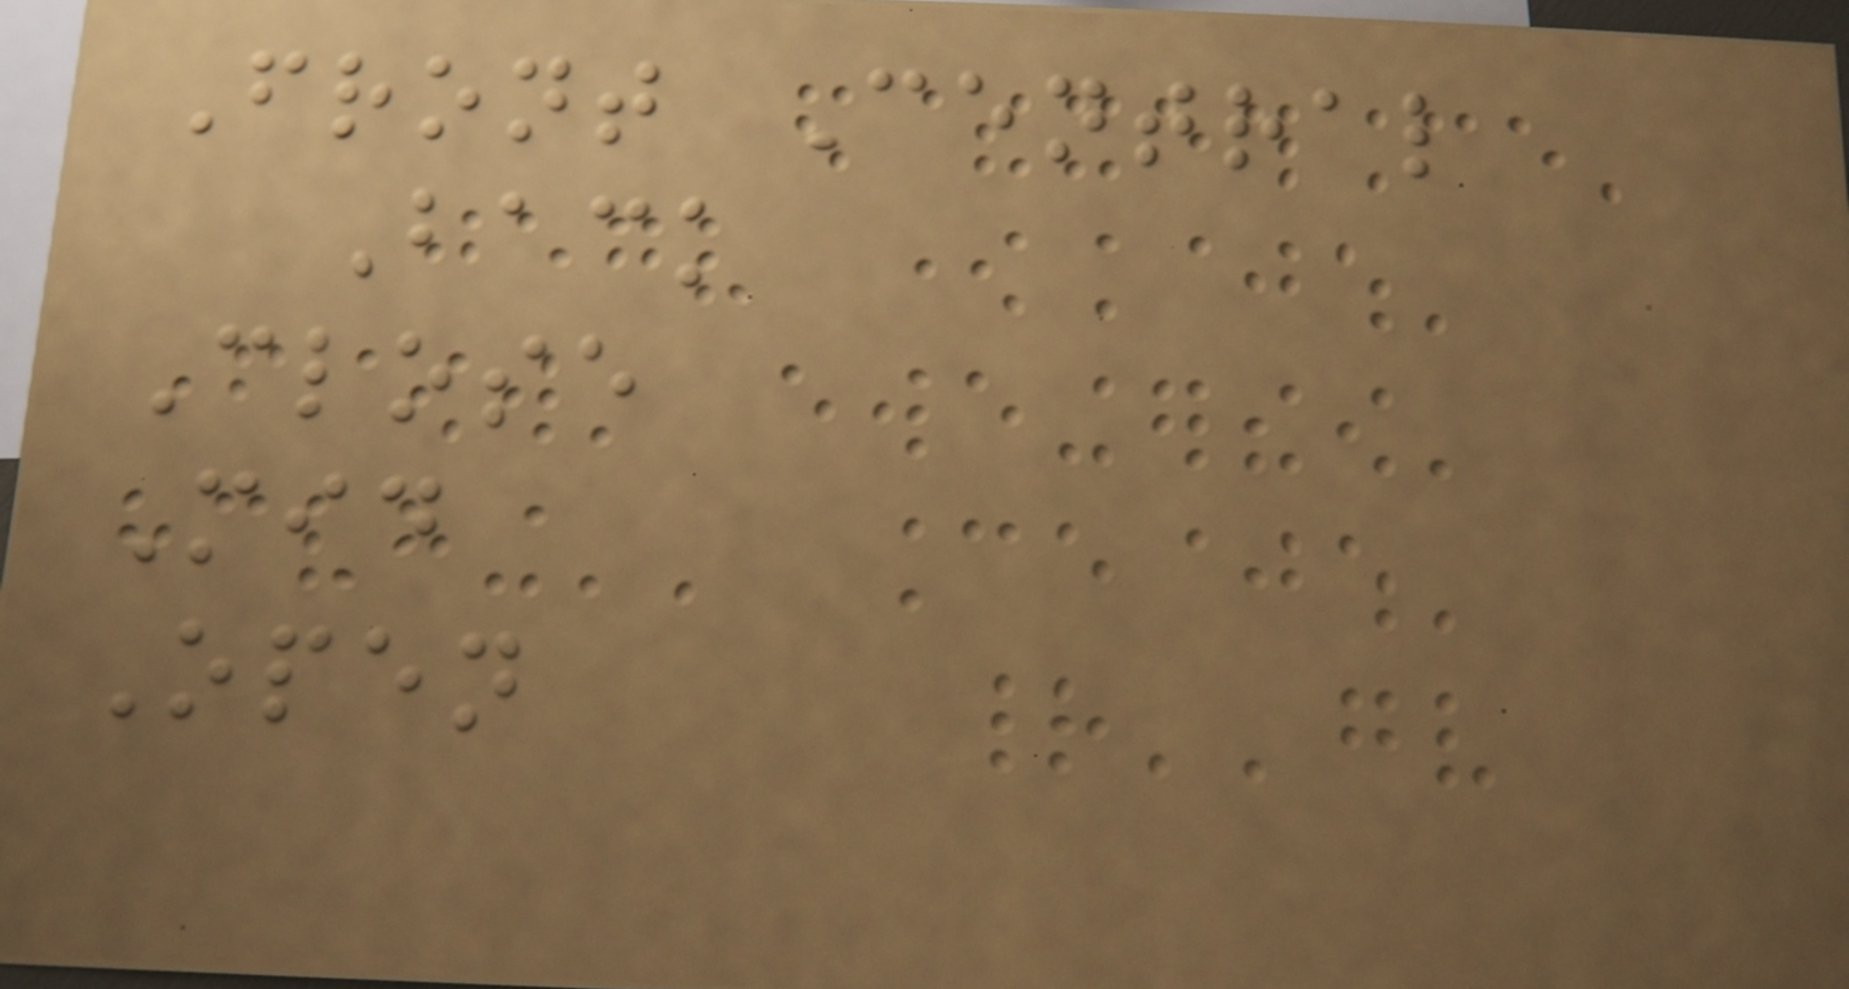Front Central
Back
Close
Mid
Open
